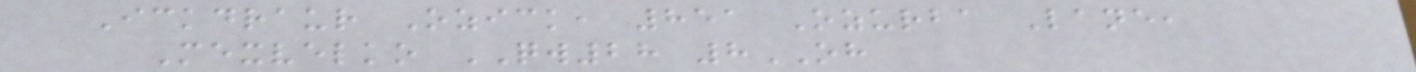Ickdraur Ozick, 851 Ozurba Lane,
Mexvelko QW28 8OH
